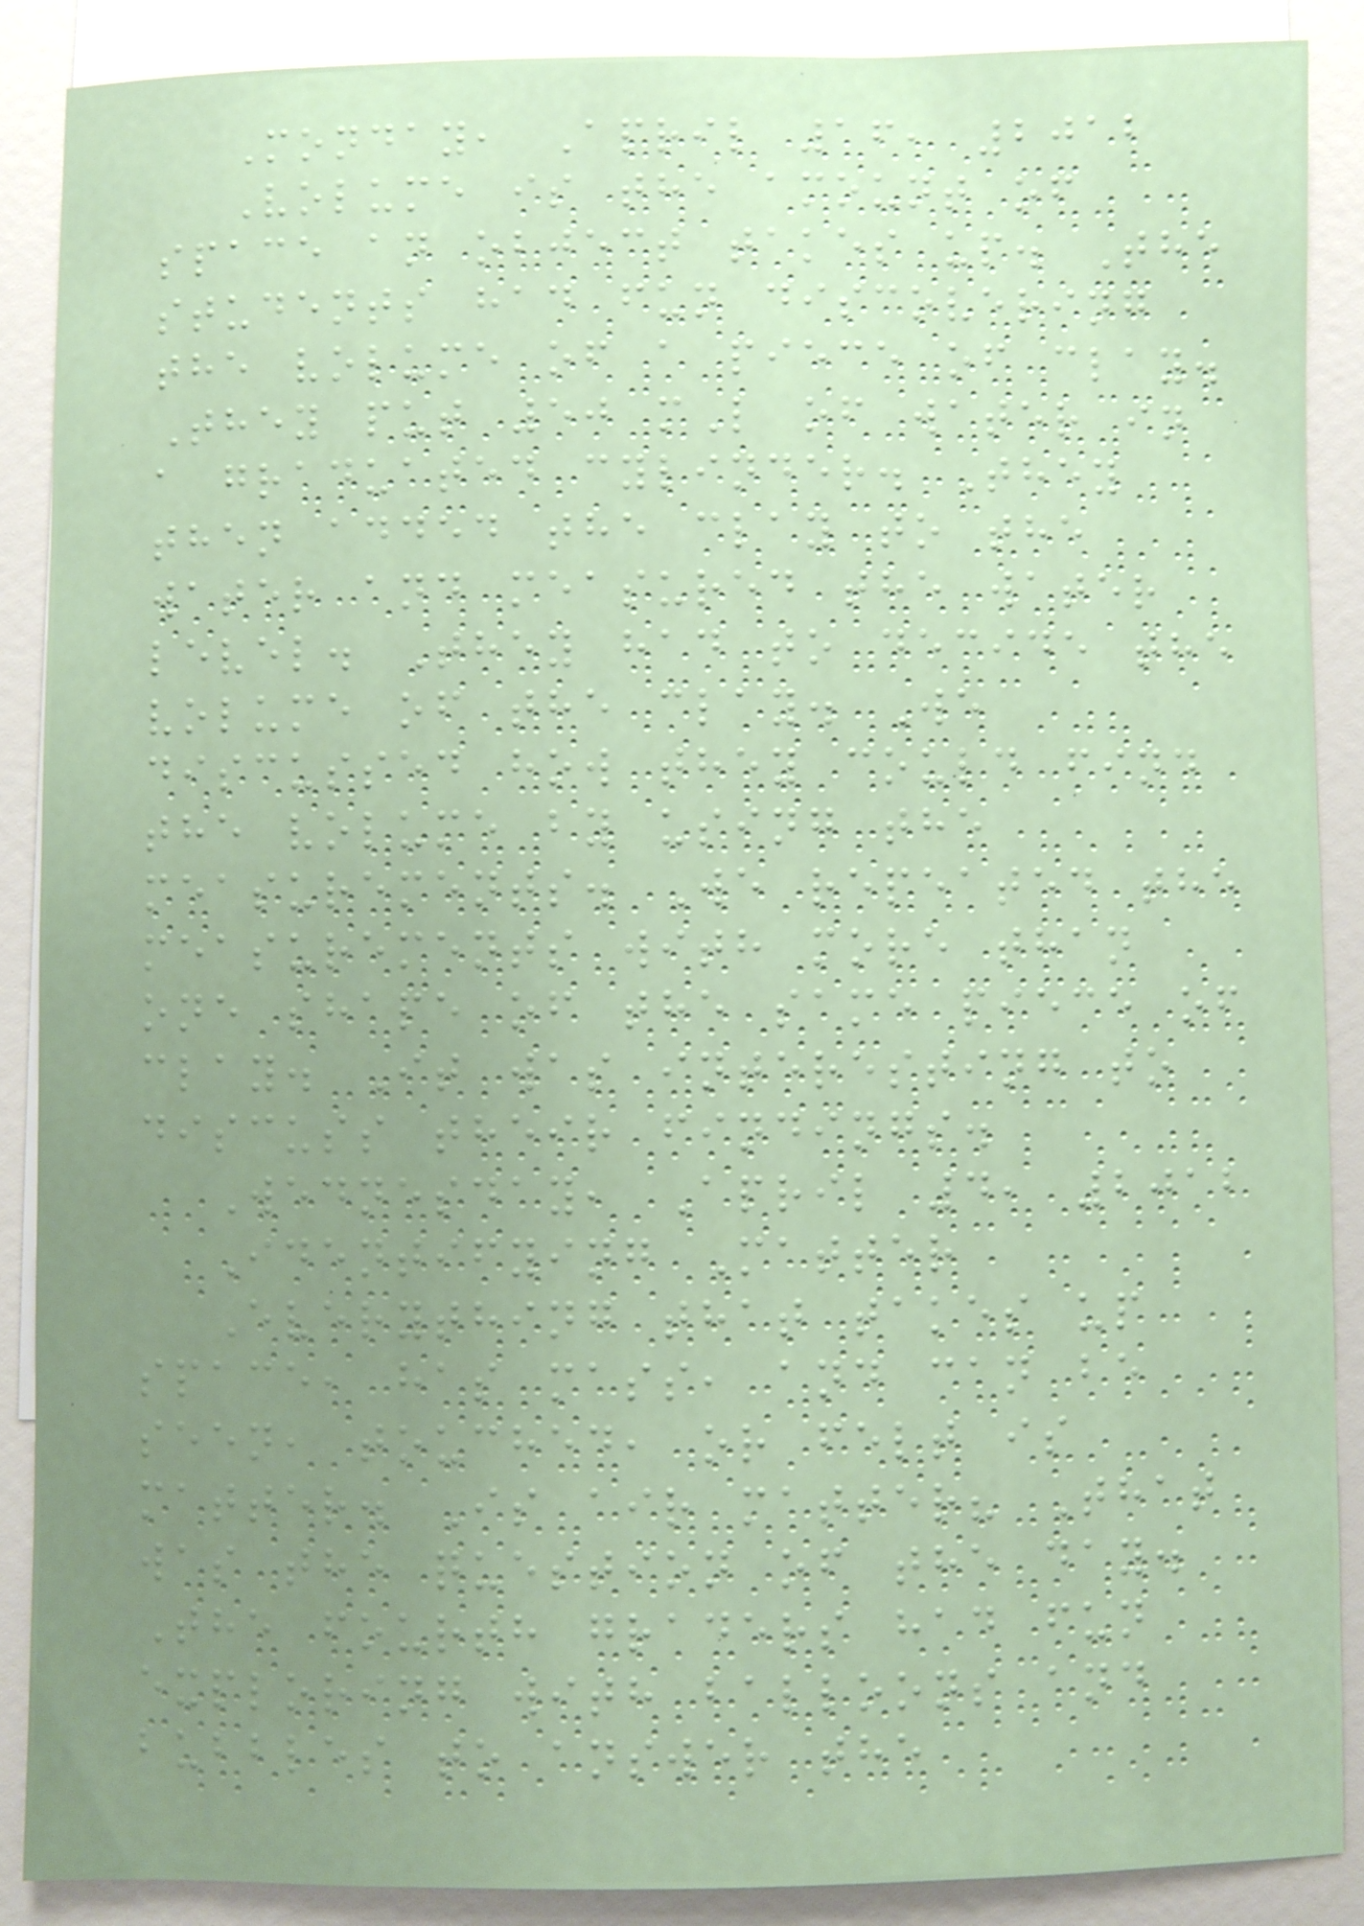Monday, April 16, 2012
Volume is the amount of
space an object takes up. The
students had fun discovering
the volume of a piece of clay.
They put 50 mL of water in
a graduated cylinder. They
then added the clay to the
water and measured the water
level. They had to decide the
volume of the clay. We
discussed how they could find
the volume by using the
measurements. We repeated the
measurements with more than
one shape of the same piece of
clay. It was interesting to
discuss their findings.
Wednesday, April 4, 2012
Identifying Matter
Everything that takes up
space, has mass, and can be
seen, touched, or felt is
matter. Is air matter? That
was the question of the day.
The fourth graders had fun
exploring with balloons and
bubbles to answer the
